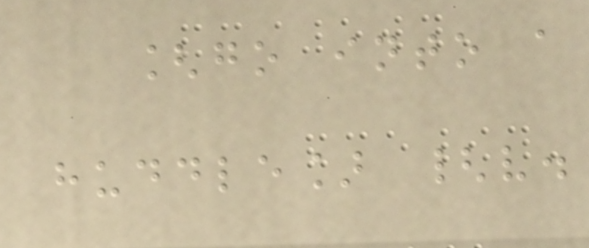[go into a
huddle] {v.
